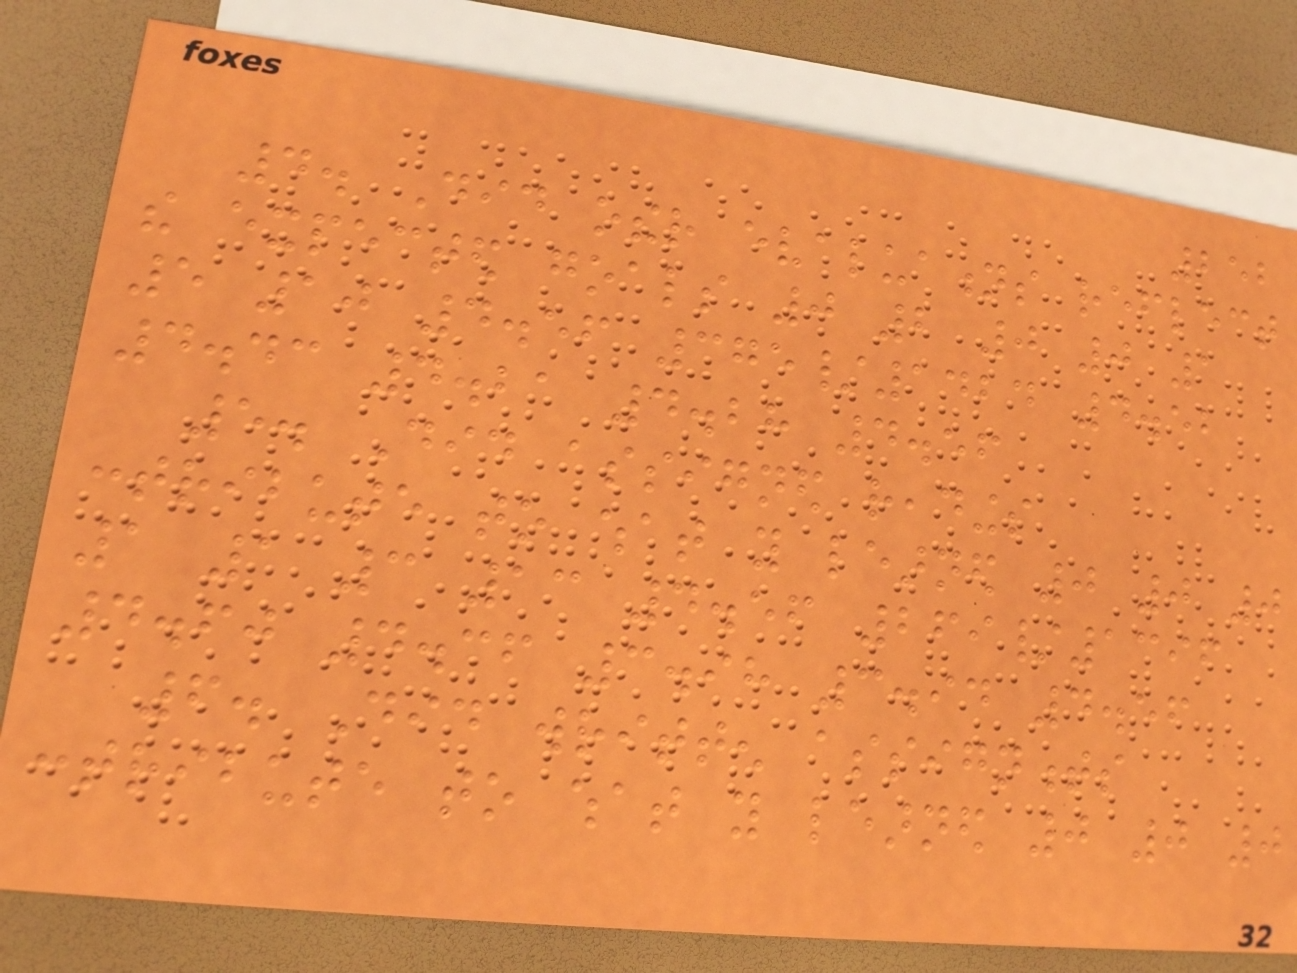252
4. Did other evaluations reflect
the expected goals 0 2 0 0 1
5 10 4.56 375/1424 4.52
4.43 4.21 4.28 4.56
5. Did assigned readings
contribute to what you learned 0 0 0
1 1 3 13 4.56 269/1396
4.60 4.36 3.98 3.94 4.56
6. Did written assignments
contribute to what you learned 0 0 0
